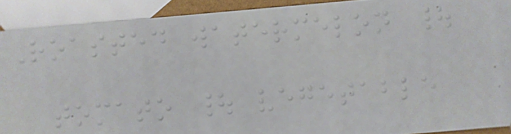Roasted watermelon |
tomato | vegetable
